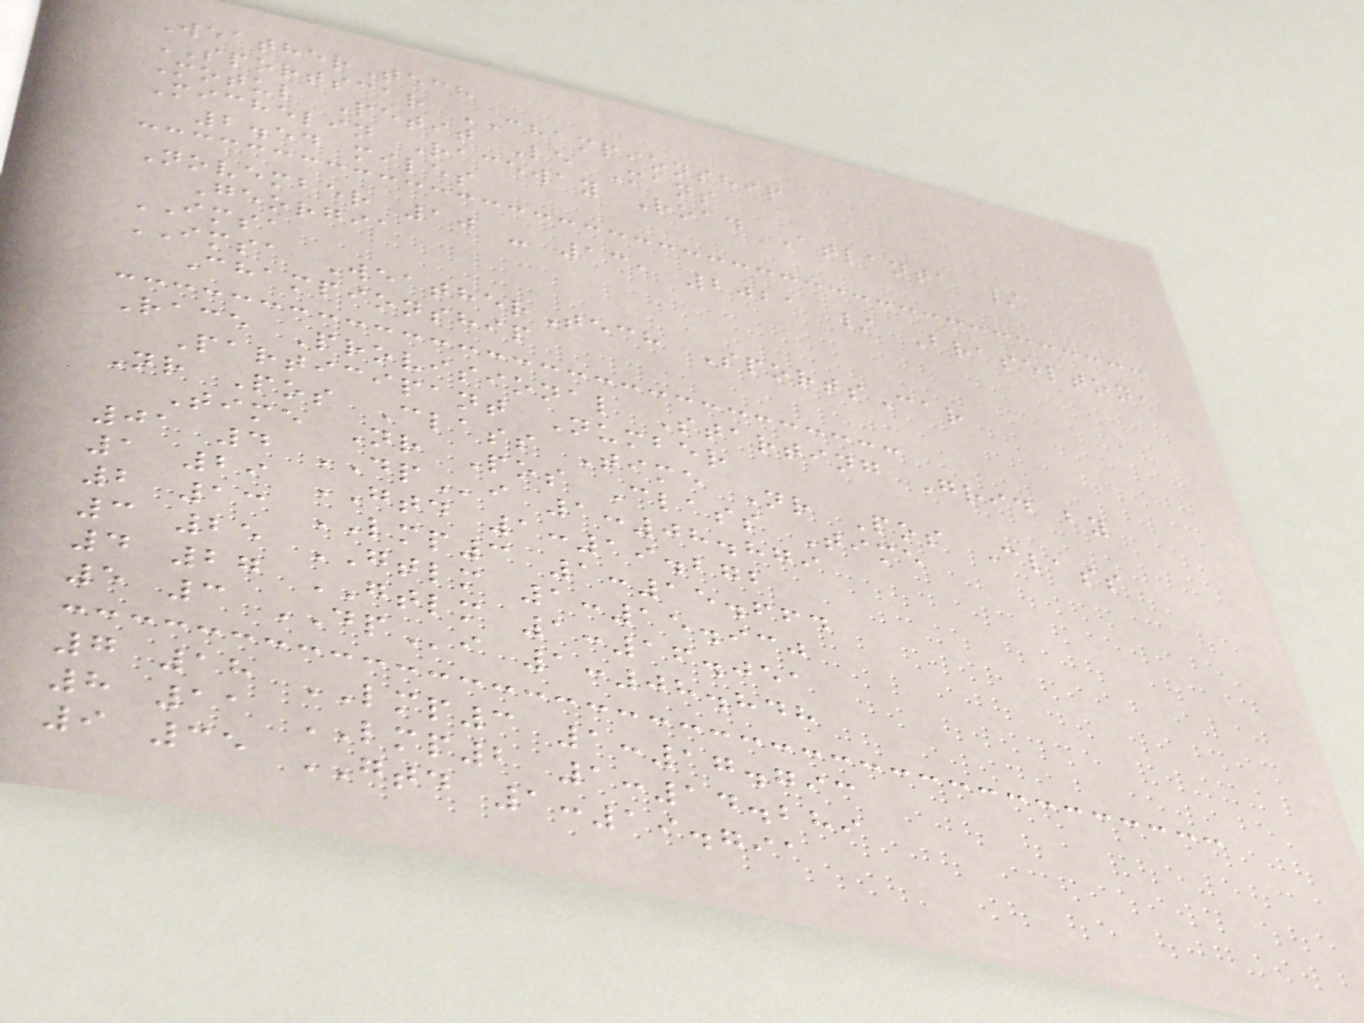WeatherTech
SPORTSCAR CHAMPIONSHIP
Motul Petit Le Mans
Michelin Raceway Road Atlanta /
2.54 miles
November 10 - 13, 2021 / Braselton,
Georgia
IMSA
IMSA WeatherTech SportsCar
Championship
Race Provisional Starting Grid by
Participant Number
Nr Pos Class Time Nr Pos Class
Time Nr Pos Class Time
01 4 DPi 1:08.879
1 29 GTD 1:19.272
2 13 LMP3 1:15.664
3 25 GTLM 1:15.930
4 27 GTLM 1:16.051
5 3 DPi 1:08.848
7 18 LMP3 1:17.793
8 11 LMP2 1:14.289
9 35 GTD 1:19.791
